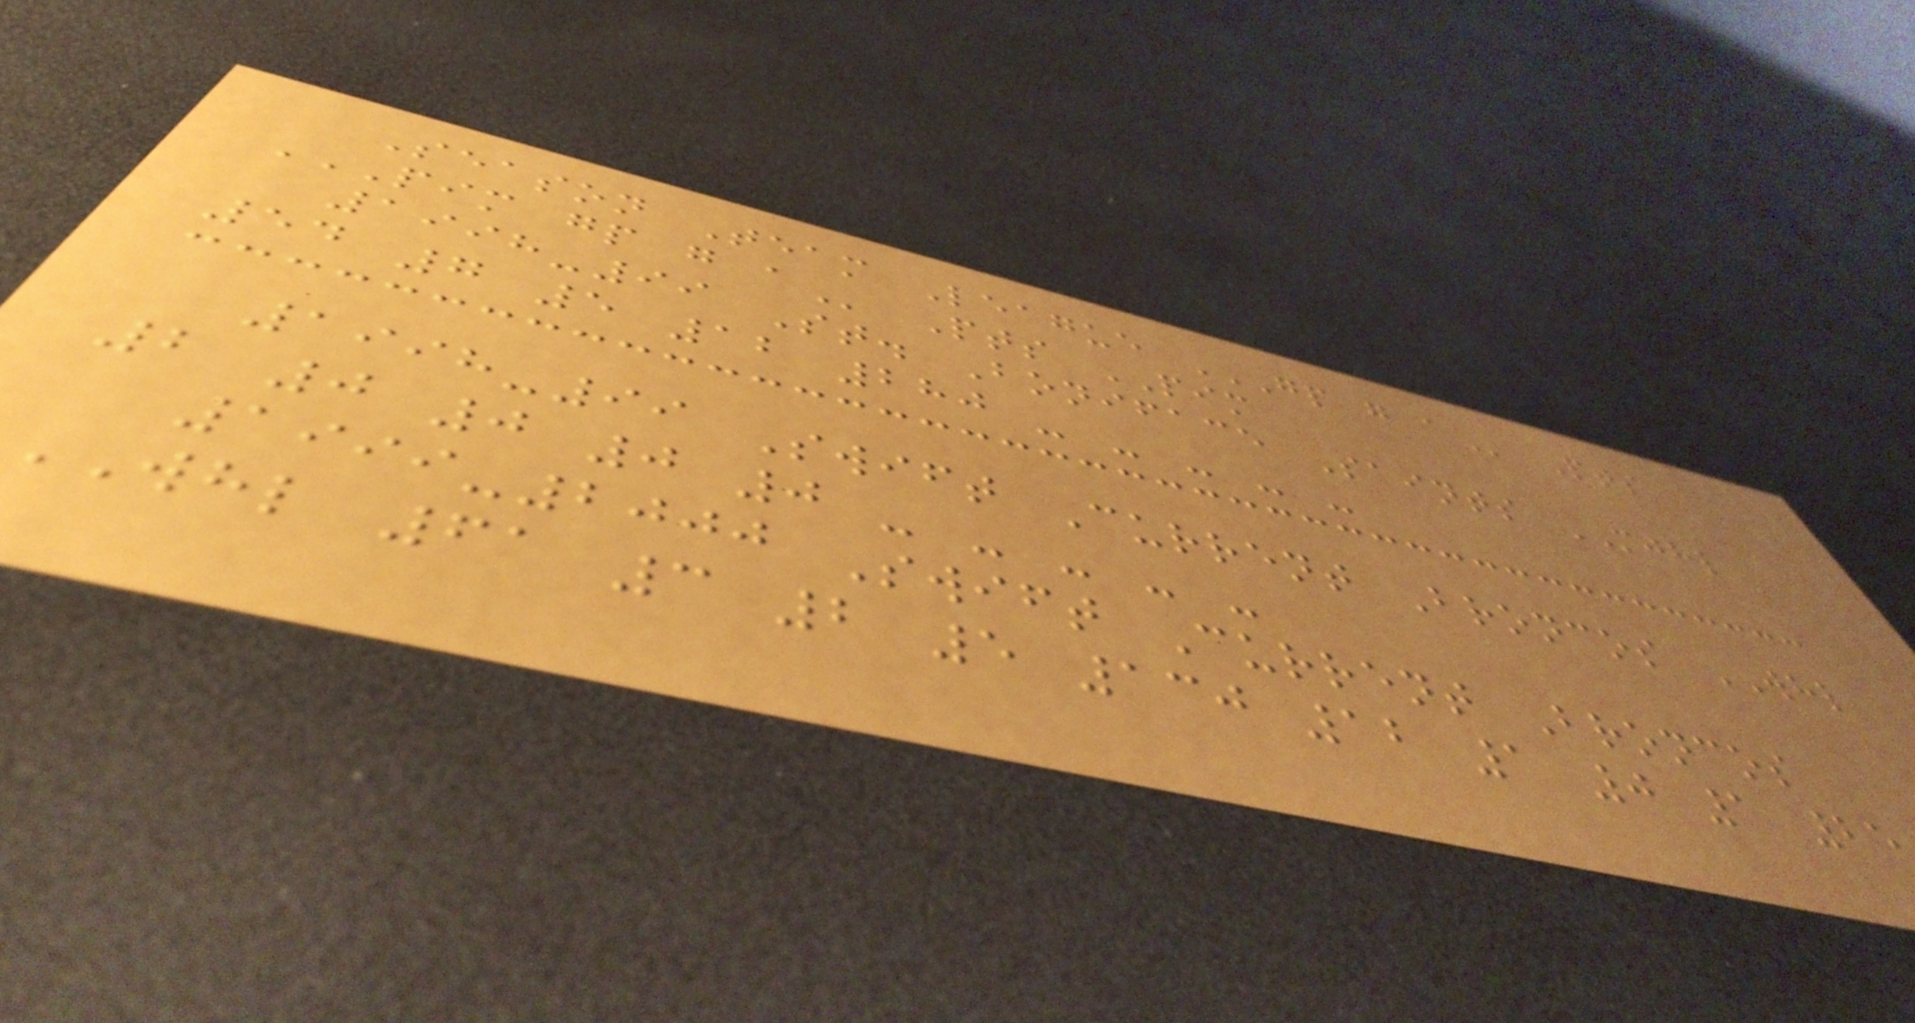Season Team League GP G A Pts
PIM GP G A Pts PIM
1998-99 St. Boniface Saints MJHL
54 7 5 12 280 - - - - -
1998-99 Swift Current Broncos WHL
2 0 0 0 0 - - - - -
1999-2000 Swift Current Broncos
WHL 61 3 2 5 130 12 1 0 1 25
